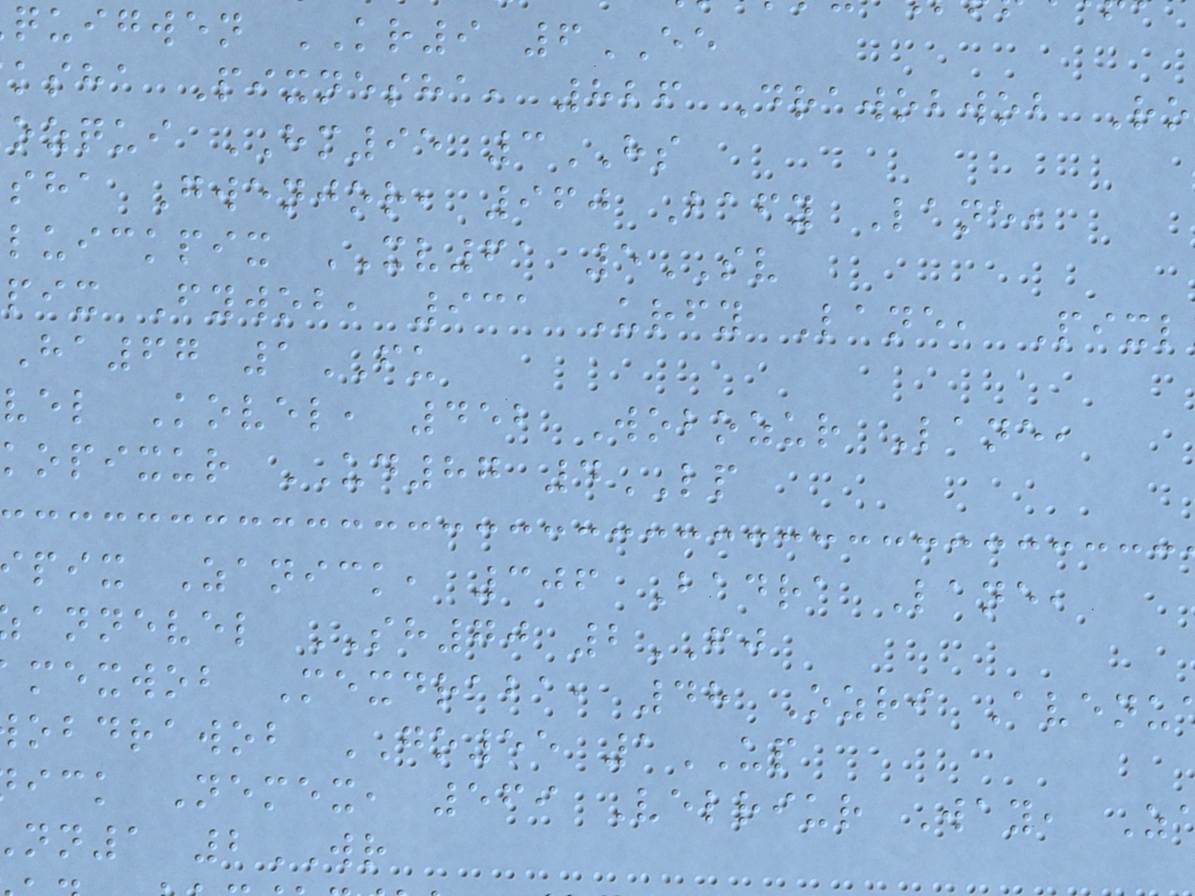quigwen KR9 6EE
ksha Pixnesha, 826 Drawobwob Ro
ozqui HM95 3HS
sha Gwenjor, 960 Bafy Lane,
luickpix XV61 5SV
pix Fywob, 931 Urfy Lane, Pixl
ha67 1FU
vel Kovel, 452 Wobozur Lane,
kopixur UD87 4LP
pix Zanick, 306 Badra Lane,
annevel SH70 2FJ
mexwob Mexdraba, 48 Ozri Avenu
obdrawob GO55 1UP
ick Nemex, 569 Velriur Way, Z
nn1 2WR
